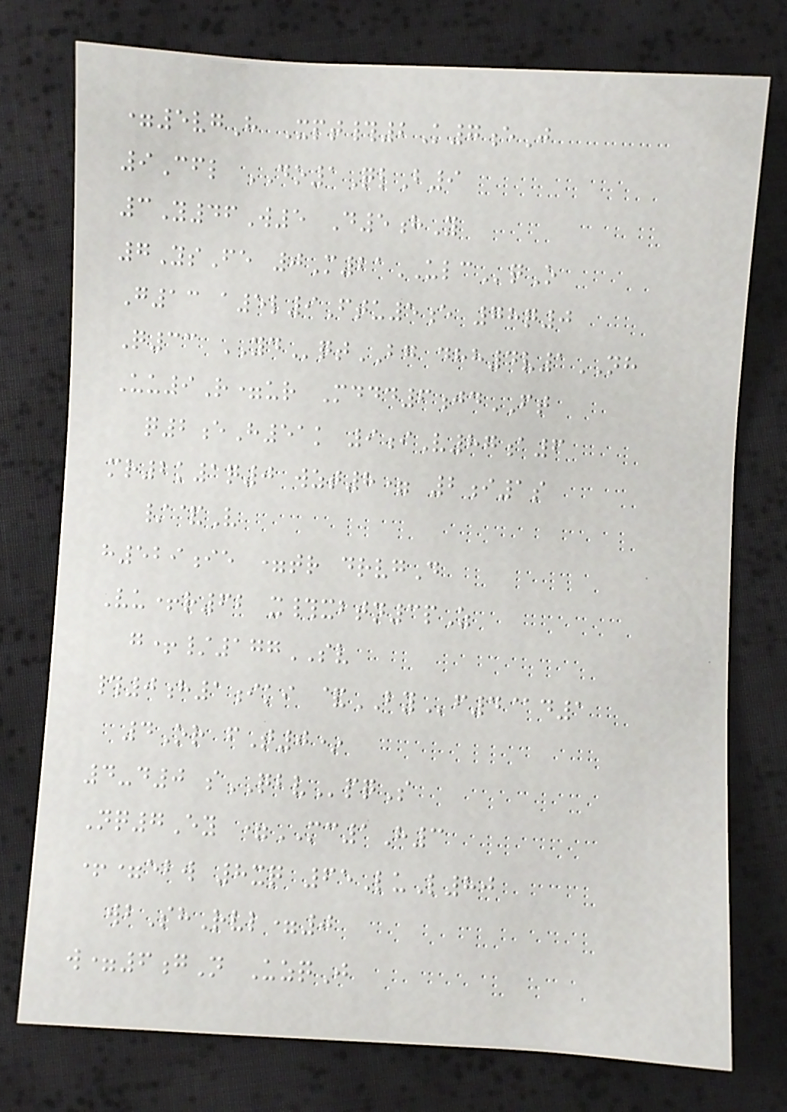=5vgH Xpt#2K7eJ
9Cfl DO1QlB9
3Y46W5 D5hY
7YsFe 0M21ULCqO
G13 a5l9Ftu5e 78q0
Q33 YDqtBG dhh4v1NH
Uu9R=ur Mddd6jdFT
q2eH51k 9iV87a6
mr2k1q0 wzt8= 2i1s
/&V
h529ie =tr drvgD
Vu+r62 x#xbtn3pZ
g+/177SV
#0h1iki &BYf4@d1
4Or fT0*
4-d0 sQBVpqS
Nq7Ey =MC1H3
+=ebw 8xq 65LuL80
wbShRvl=0
w=6gN UzqJ
